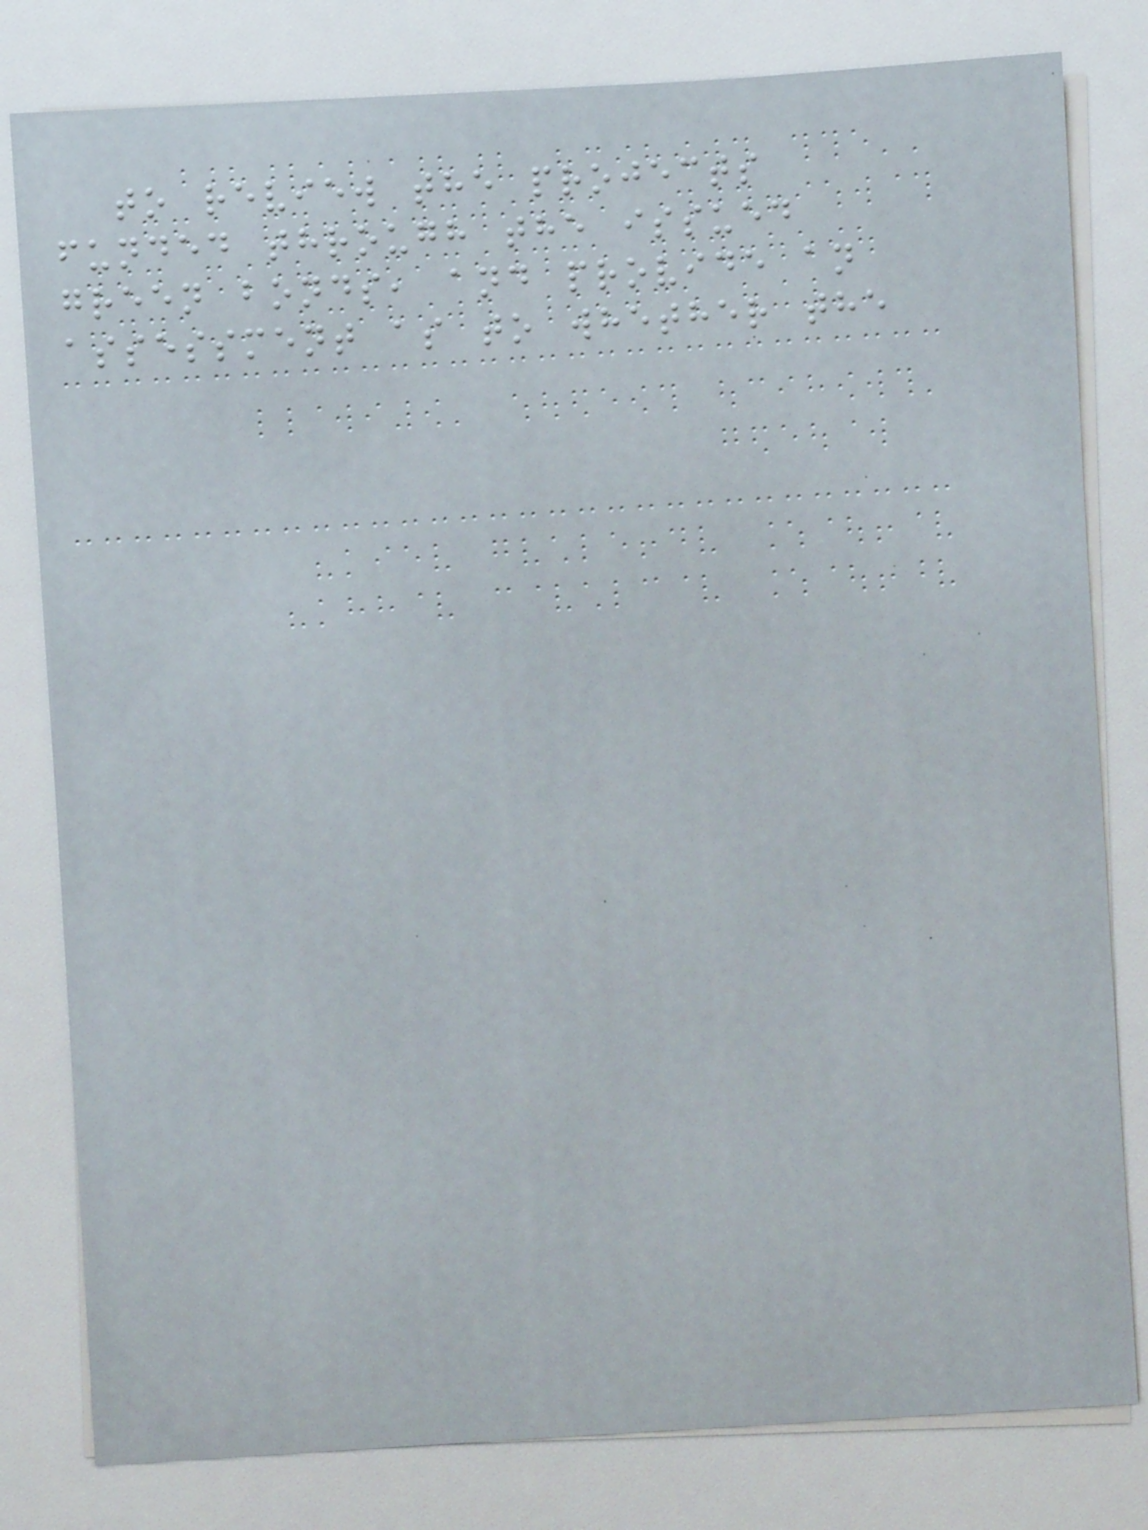to review the projects
funded through the issued
green bonds, and provide an
assessment as to whether the
